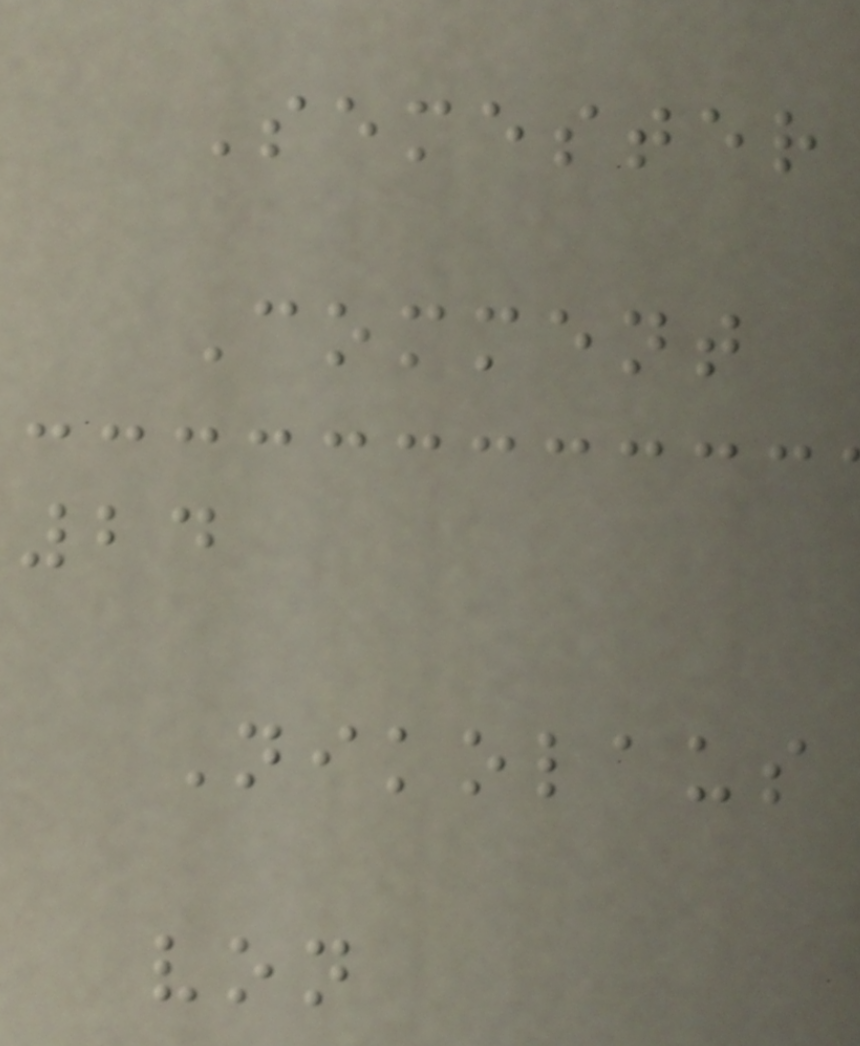Semester
Comment
24
Nikolaus
von
